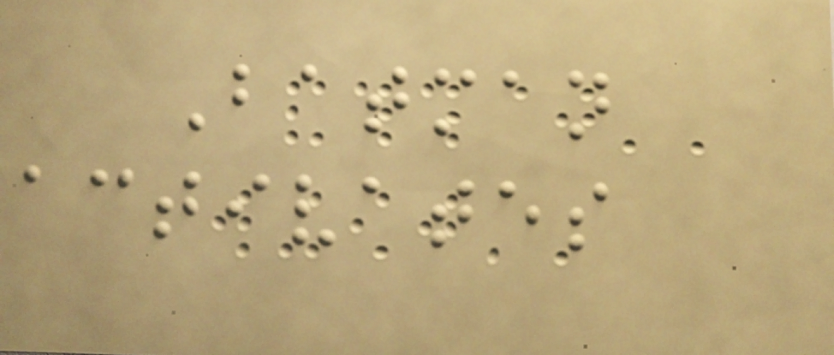Batman
activates
